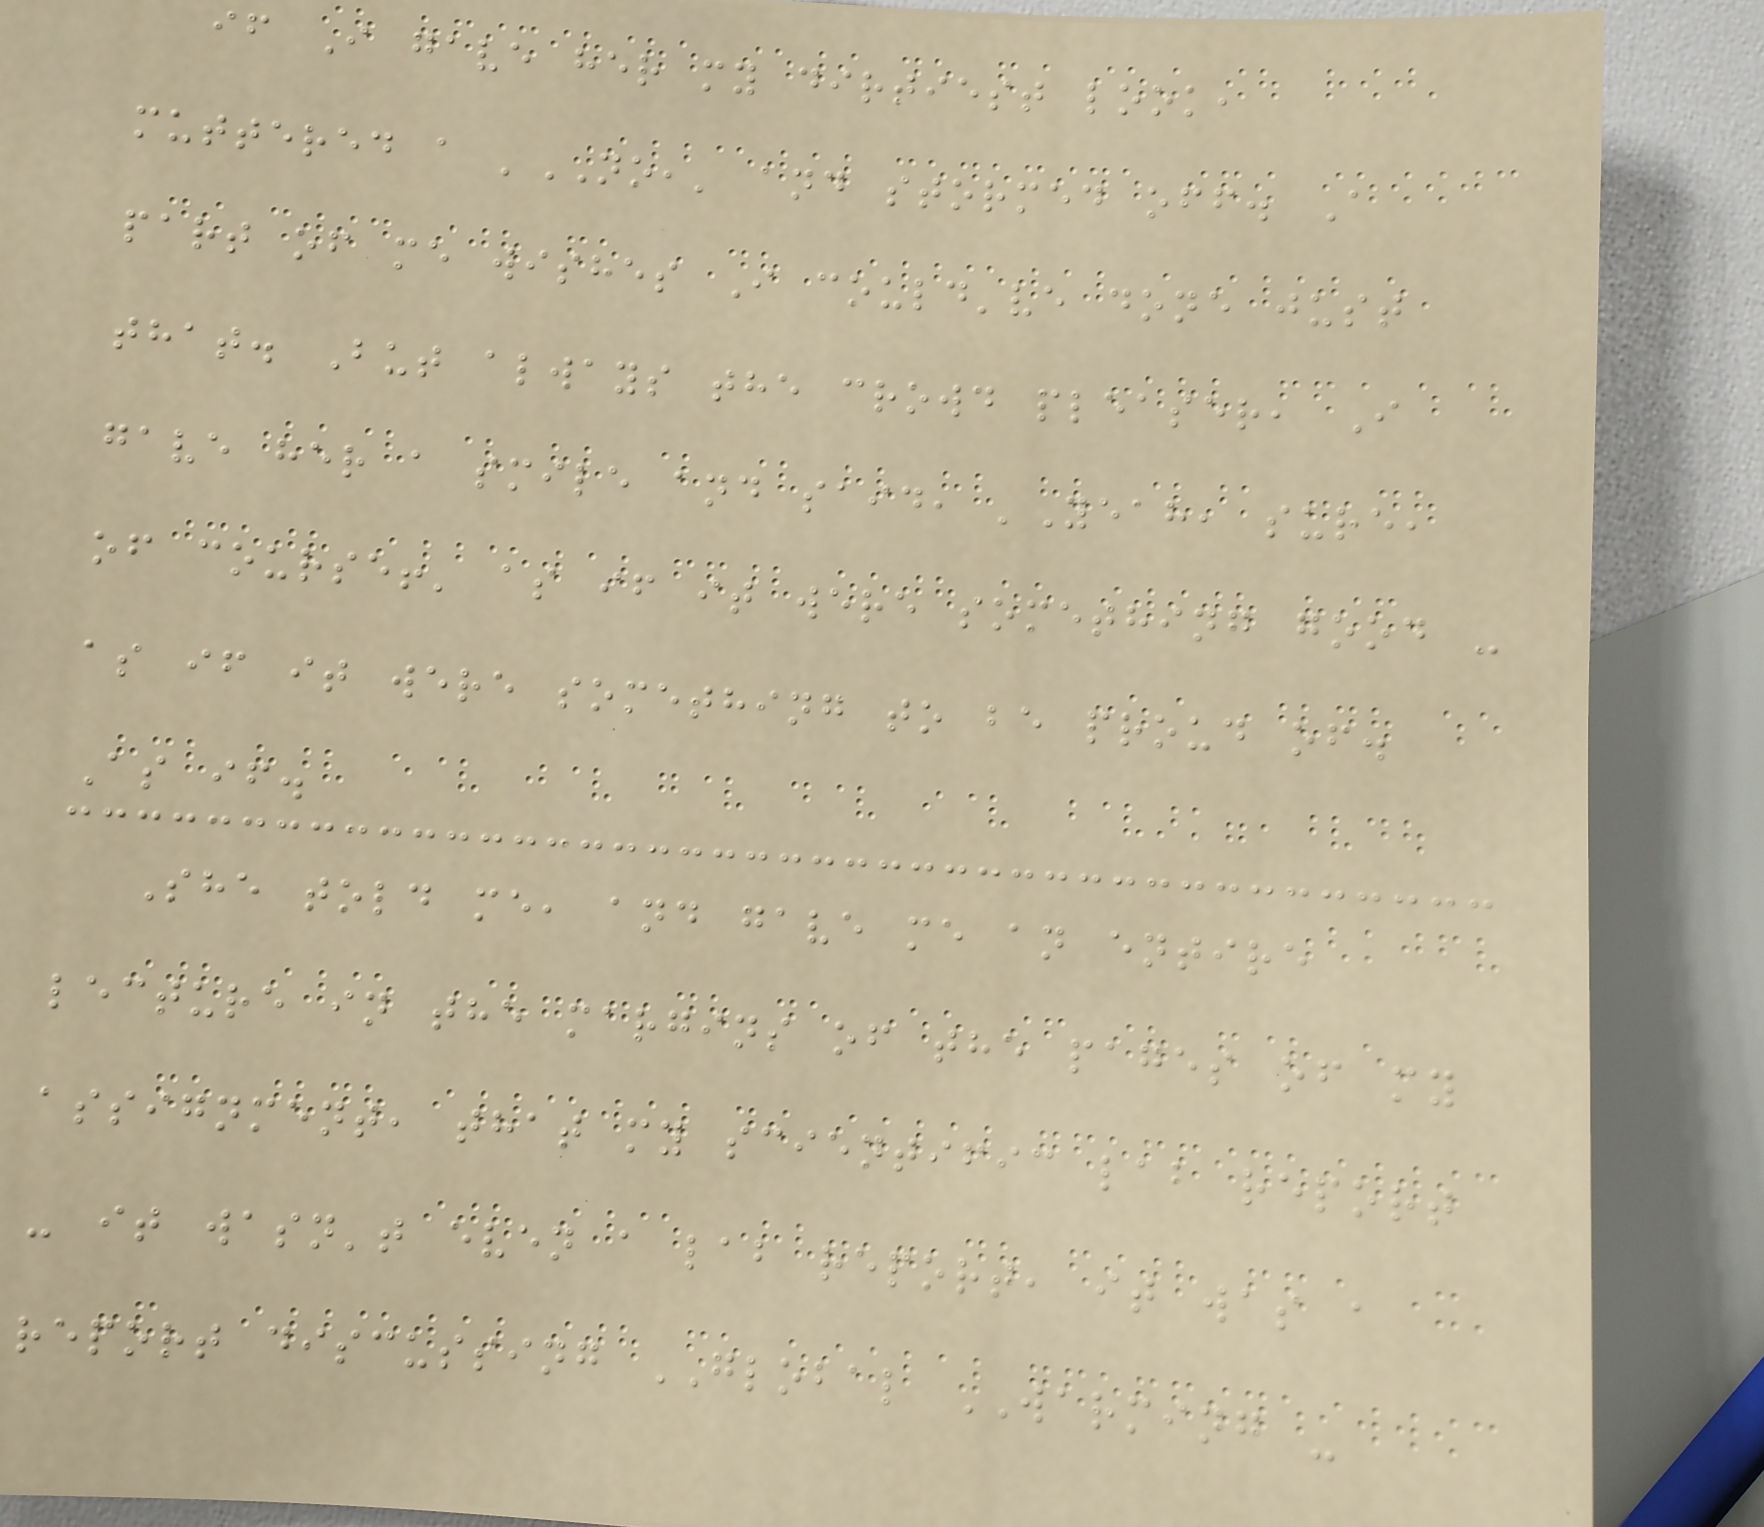if I gave her my dirtiest look,
muttered a 'NO,' and stormed off. A
part of me wishes I could've done just
that. But always the crowd pleaser, I
gave her a smile and said, 'Yeah, sure,
of course!' as if it were something good -
as if it were something to be proud of.
As if.
She told me, and gave me an entire
lecture in the margins of the pages of my
assignment, that my scientific lab report
- it wasn't even a lab report, it was a
report discussing GLOBAL WARMING -
